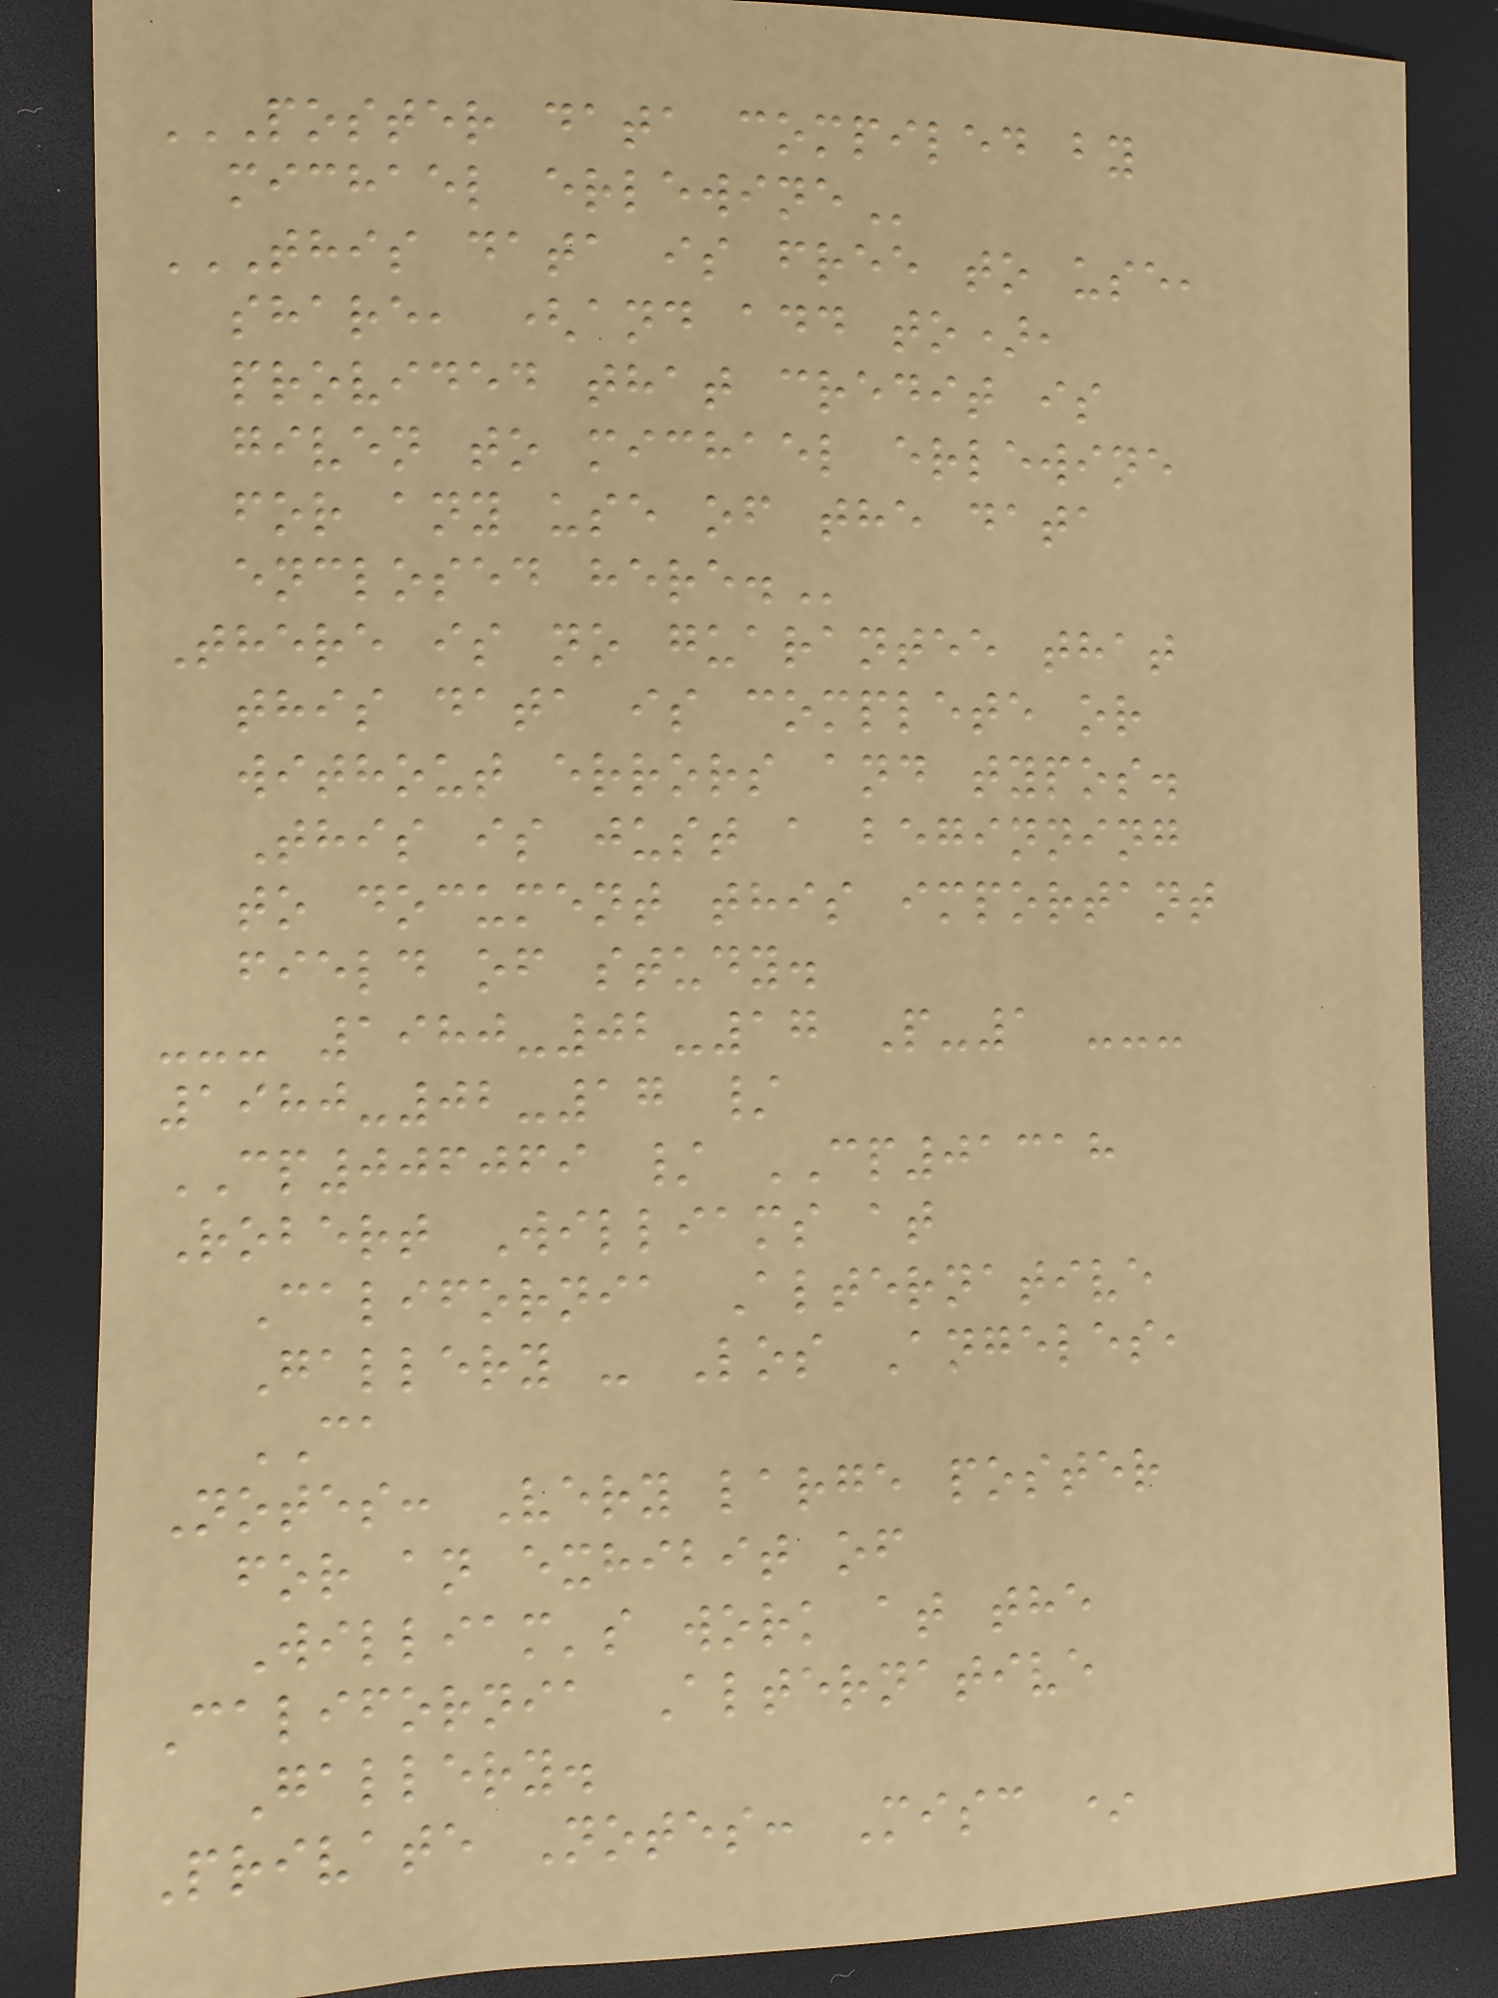POSTER DATA COMPILED BY
MICHAEL ERLEWINE
THIS DATA IS FREE TO USE,
SHARE, (AND ADD TO),
PROVIDED THAT CREDIT IS
GIVEN TO MICHAEL ERLEWINE
FOR ANY USE OF THE DATA
ENCLOSED HERE.
There is no guarantee that
this data is complete or
without errors and typos.
This is just a beginning
to document this important
field of study.
--- 1980-02-17 P-1 ---
1980-02-17 /
CP006069 / CP01318
Robert Williams at
California Alternative
Gallery - Los Angeles,
CA
Notes: Very large poster
for an exhibit of
William's work at the
California Alternative
Gallery.
Private Notes: Misc *
